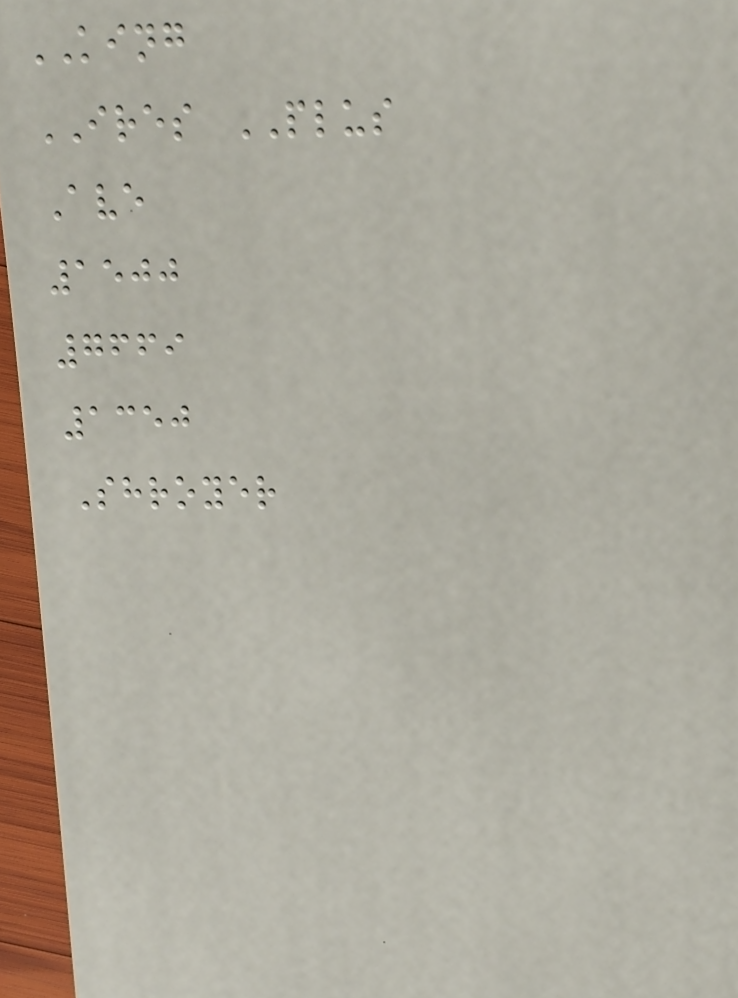KING
IRES PLUS
Ave
1500
7669
1350
Shroyer
